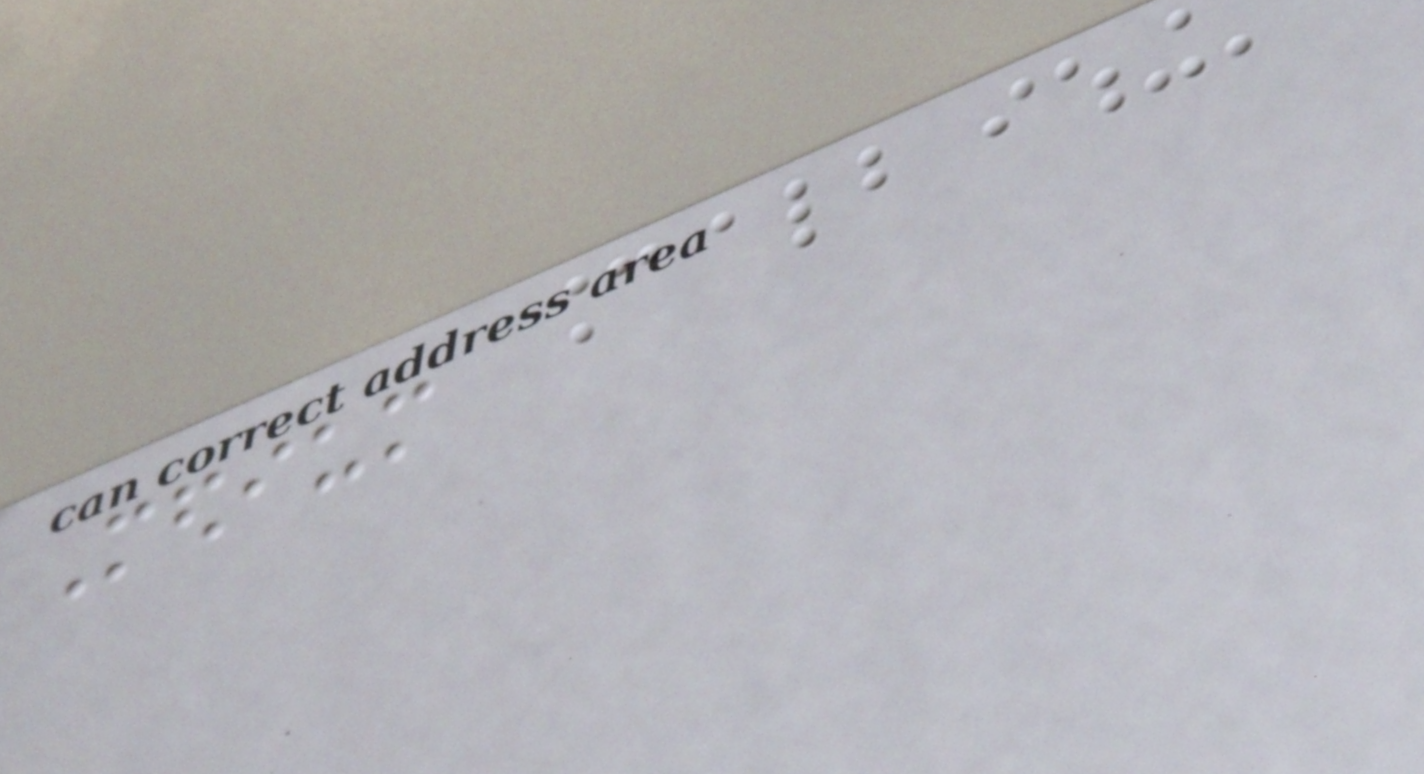Medium
